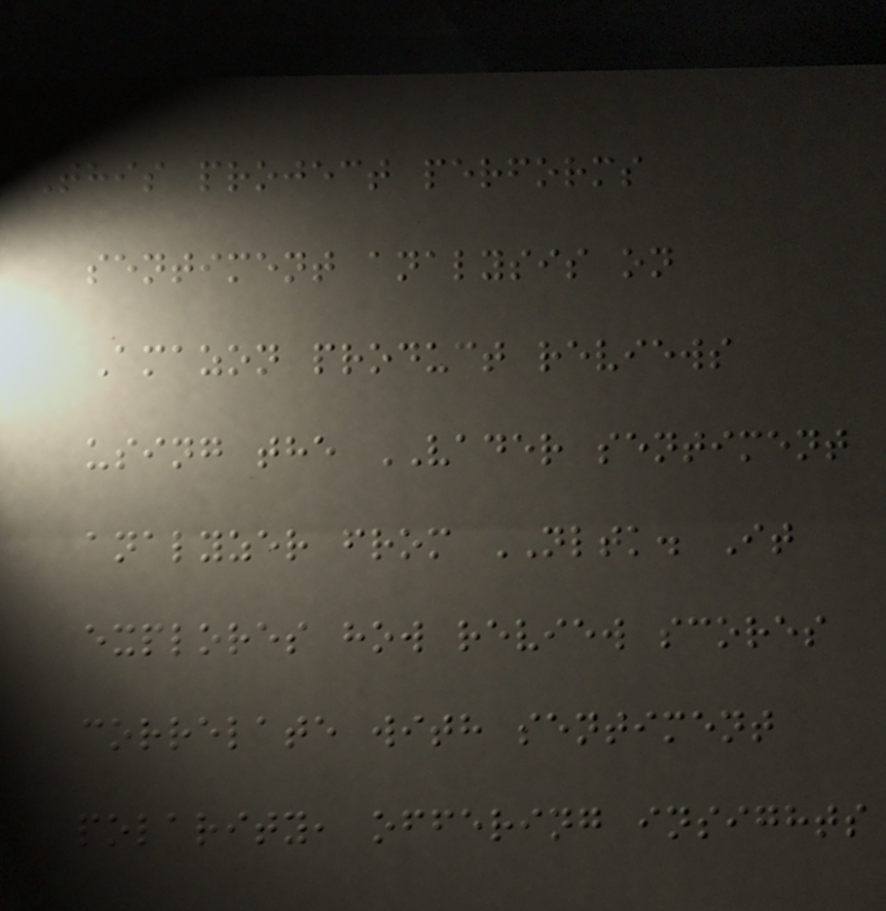This project performs
sentiment analysis on
Amazon product reviews
using the VADER sentiment
analyzer from NLTK. It
explores how review scores
correlate with sentiment
polarity, offering insights
